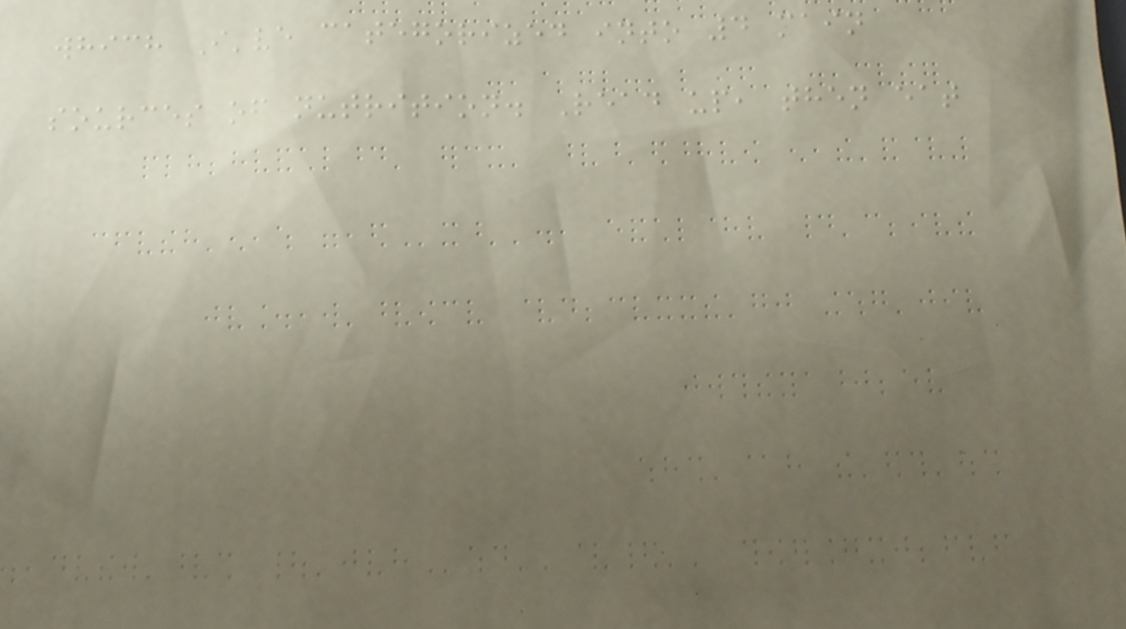which I've categorized into 4 main
sources of nutrition. Read up, then eat
